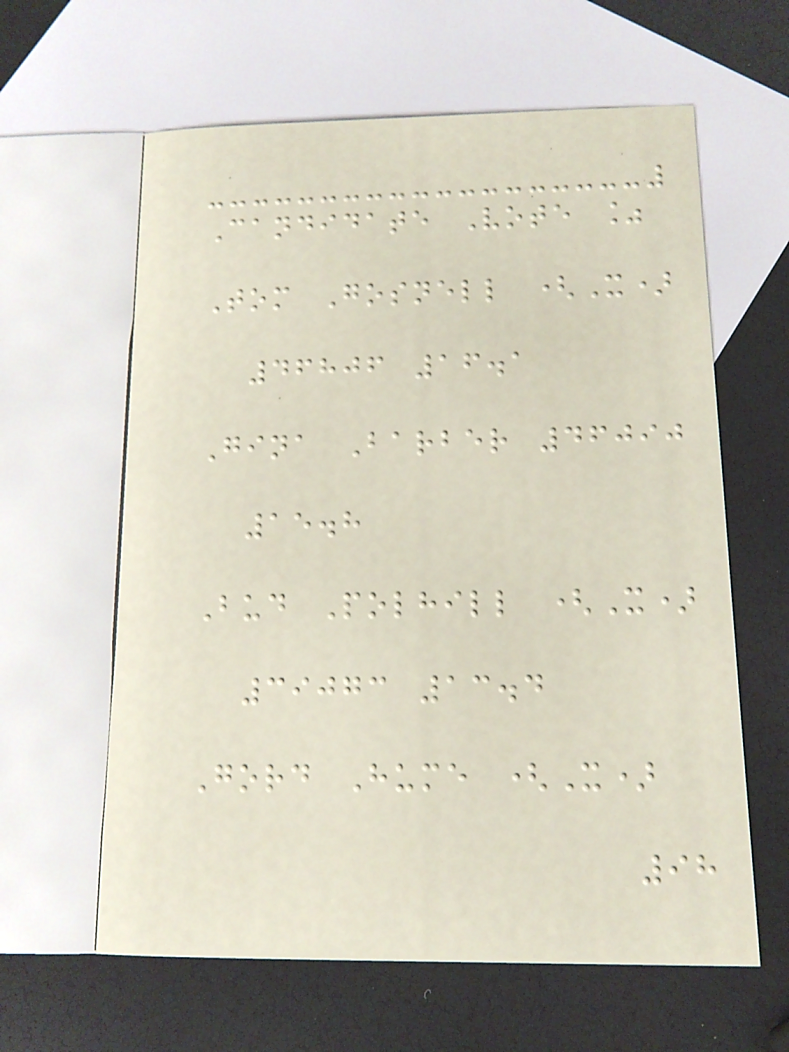Candidate Vote %
Tom Gosnell (X)
46806 16.1
Gina Barber 46090
15.8
Bud Polhill (X)
39073 13.4
Gord Hume (X)
98
